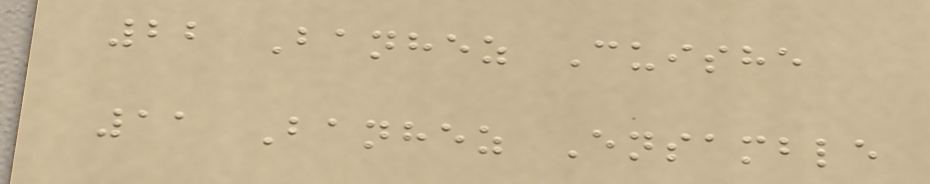22 Banhez Cuishe
11 Banhez Ensamble
